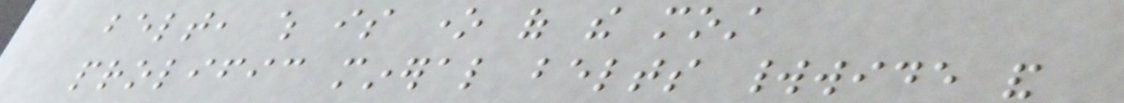belt, which is one of the most
prolific mineral belts worldwide and
